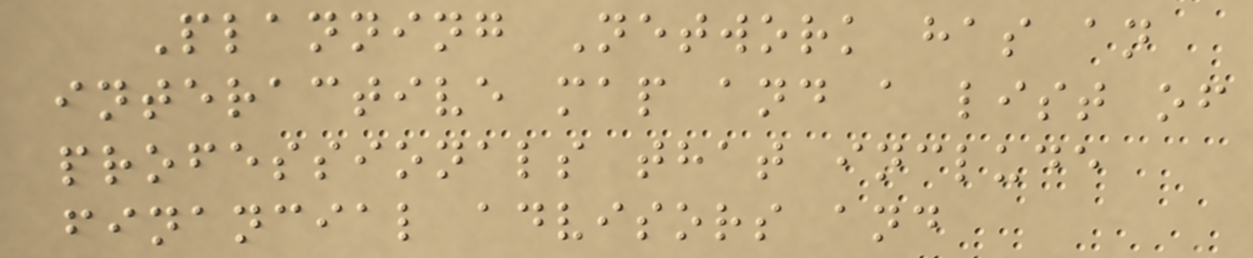Planning Network has an
interactive map and a list of
professionals that include
financial advisors and
